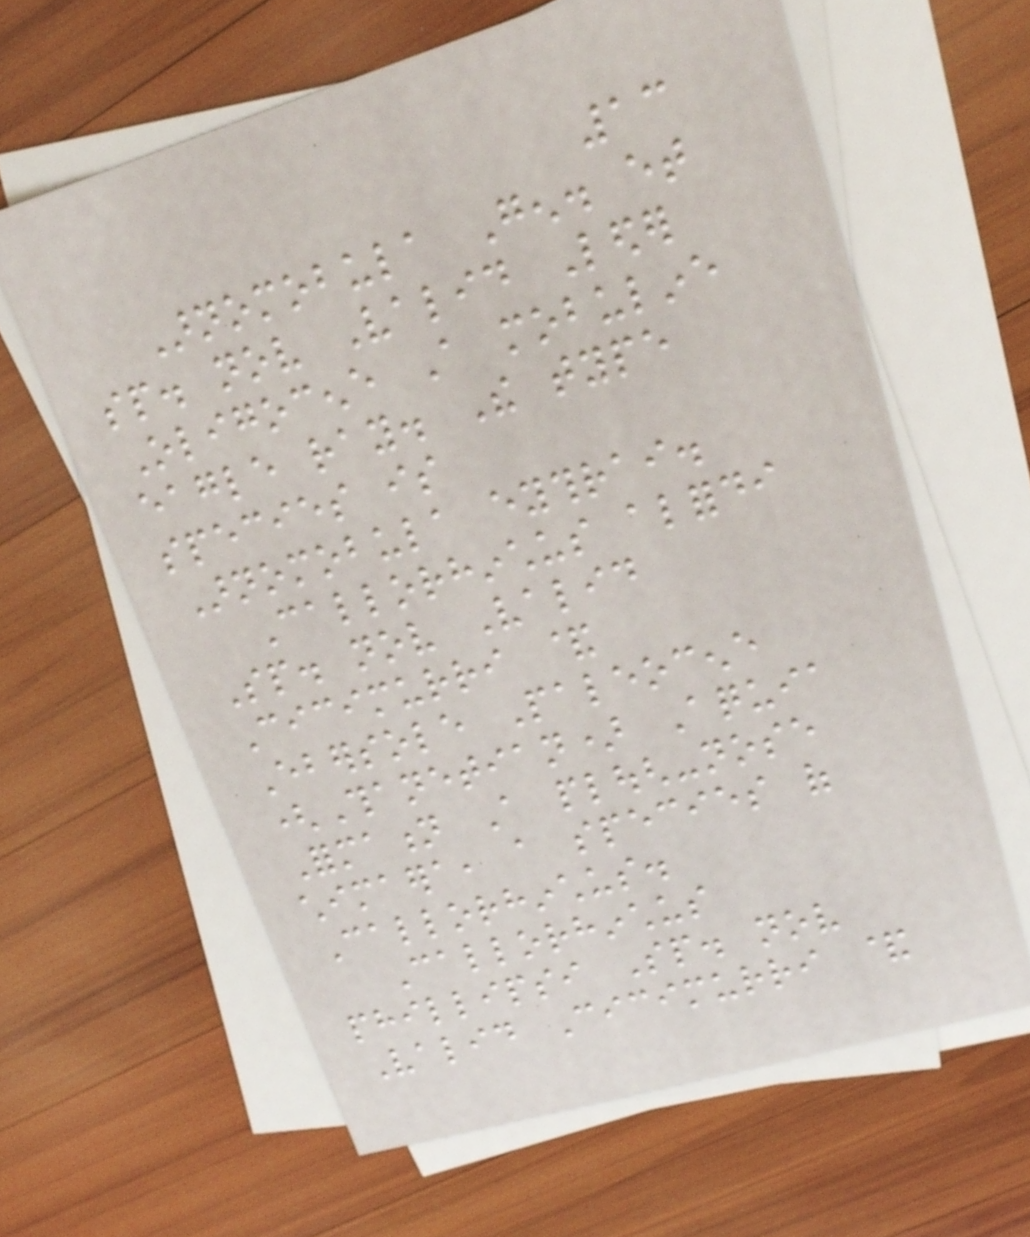13
Arnomobula Gen. et
sp. nov Valid Leder
Oligocene A mobuline
eagle ray. The type
species is
Arnomobula eythrai.
Callorhinchus alfordi
Sp. nov Valid
Cicimurri &
Ebersole Paleocene
(Thanetian) Aquia
Formation A plough-nose
chimaera, a species of
Callorhinchus.
Callorhinchus
phillipsi Sp. nov
Valid Cicimurri &
